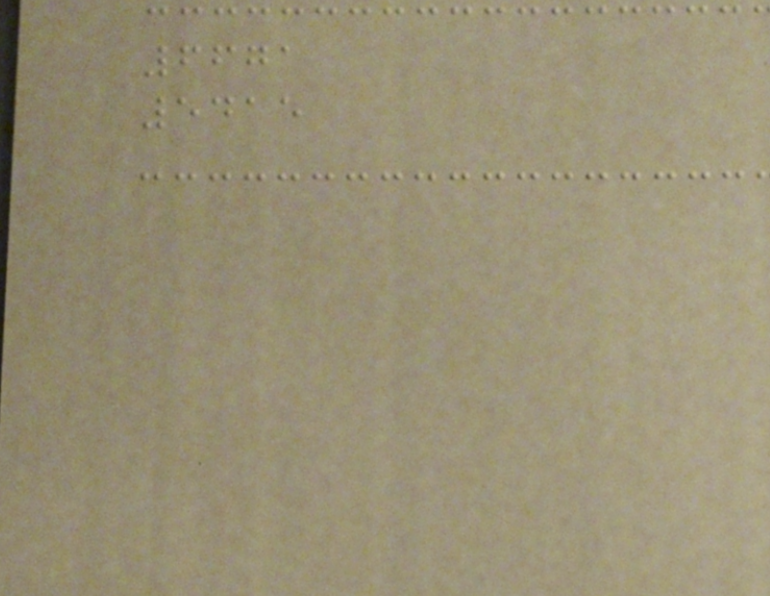6671
5415
